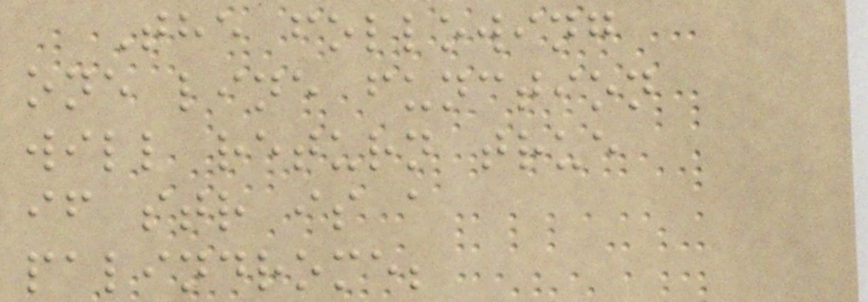The following
one line function
will return true
if str is a
palindrome;
